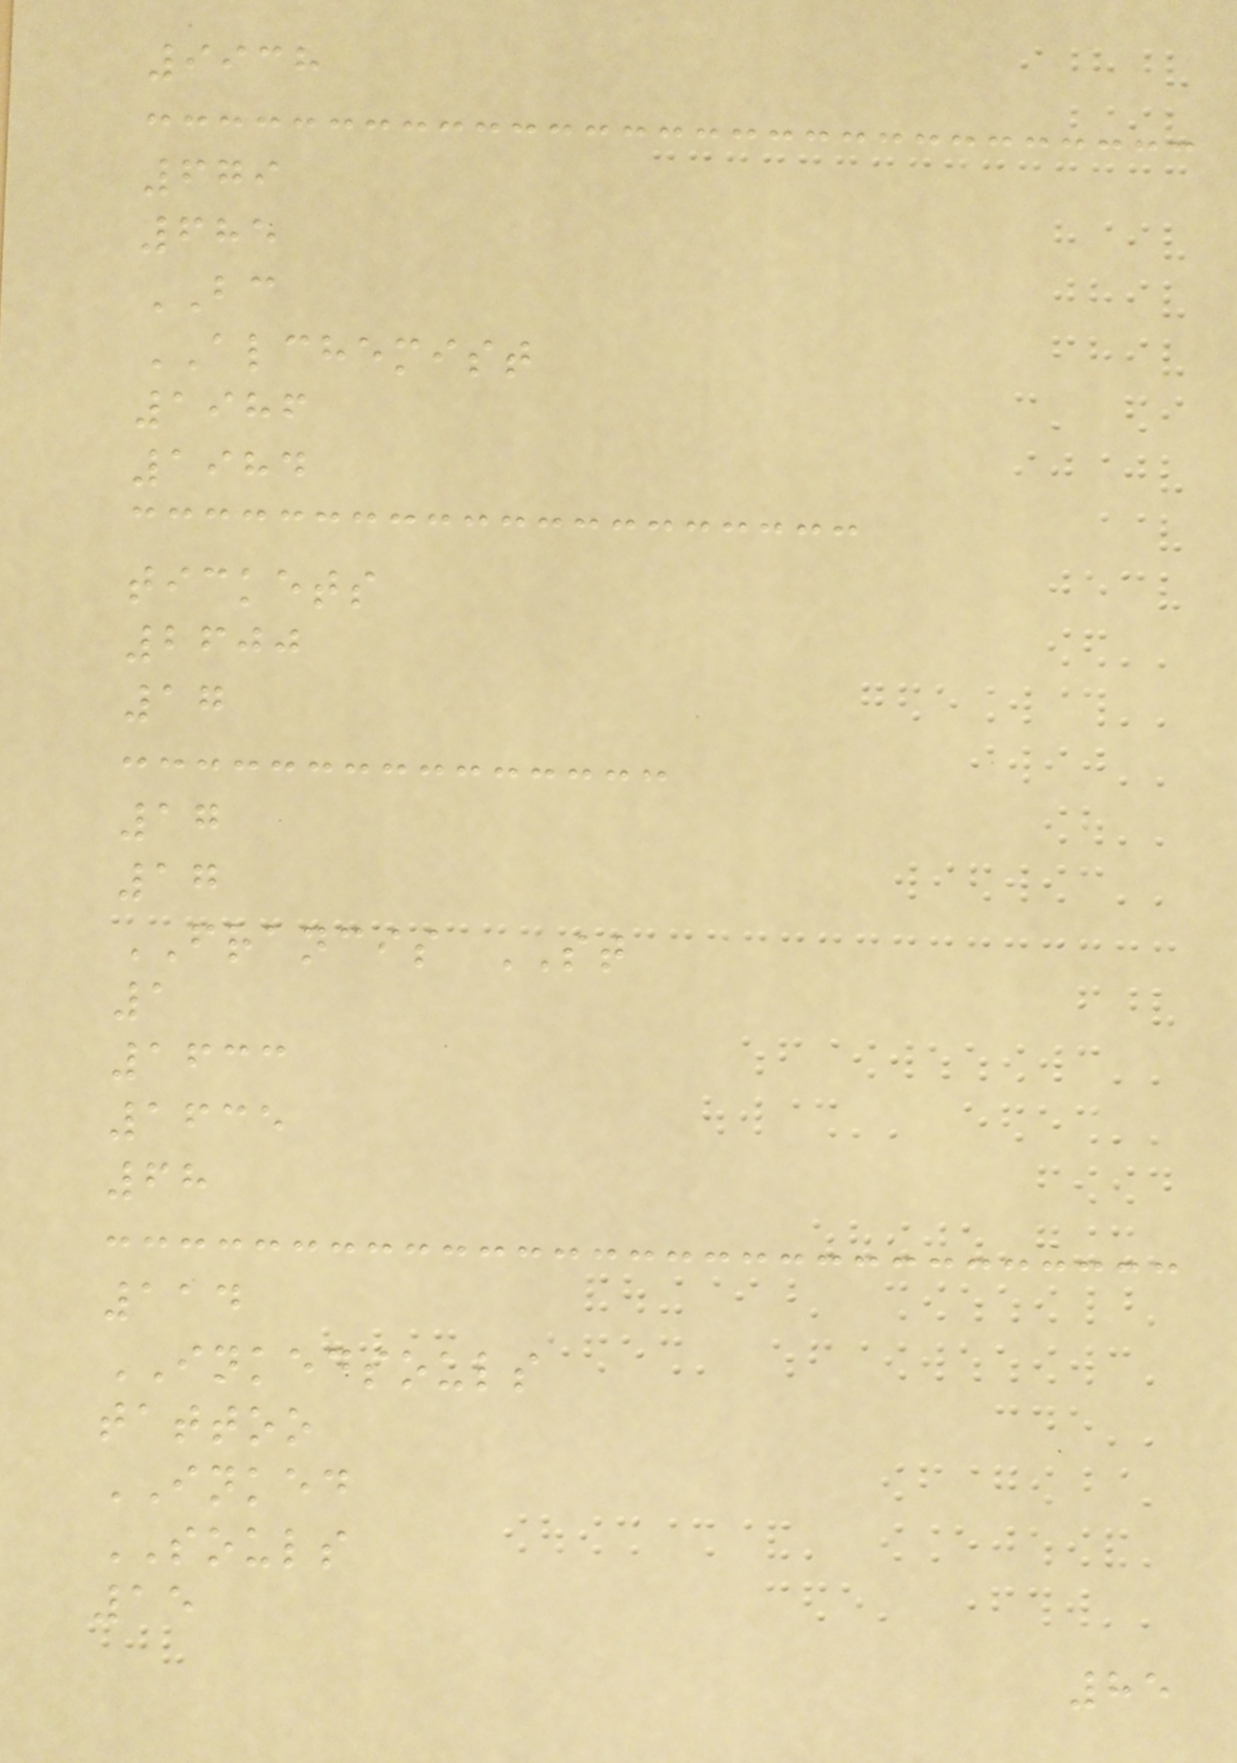9938
679
685
BC
ALCHEMIST
1986
1984
tickets
2600
17
17
17
FRANCIS ST
1
1633
1635
68
114
INKEDSOULS
tattoo
INKED
SOULS
15
85
